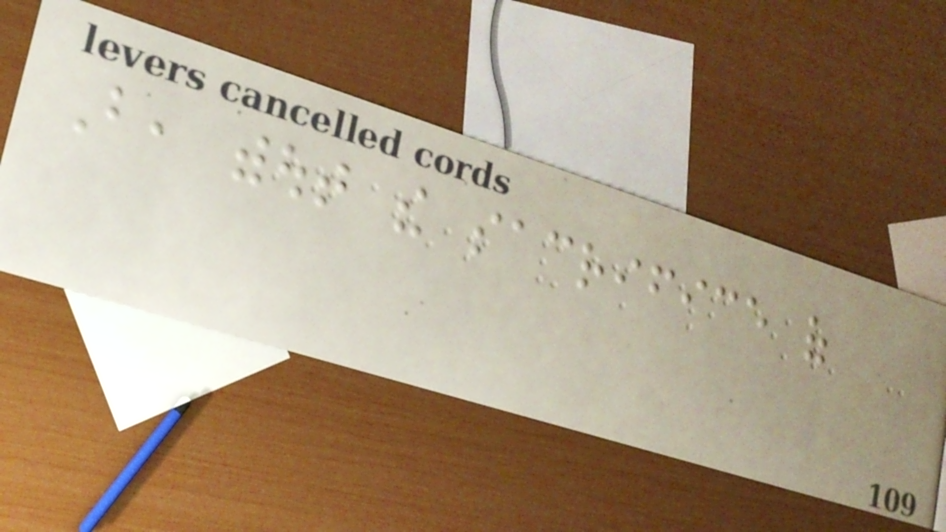But, without the sacrifice of
